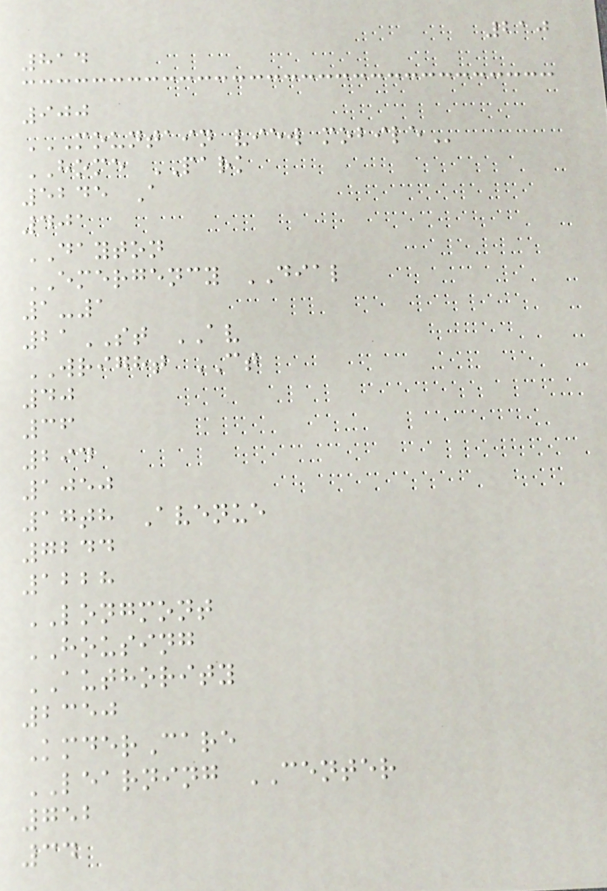210
814
900
MOUNTAIN VIEW MOBILE
HOME PARK
5245 A
401
DAYTON
EMERGENCY DIAL
1-1
21ST AV
WRIGHT CT
40
36
294
1050
17th Avenue
7244
1228
LONGMONT
HOUSING
AUTHORITY
2350
KmderCare
LEARNING CENTER
752
34
